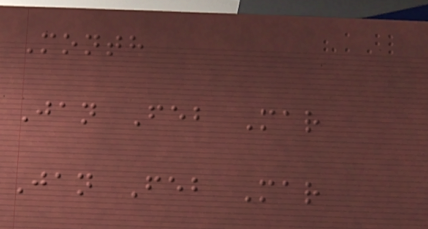Month
Jan Feb Mar
Jan Feb Mar
